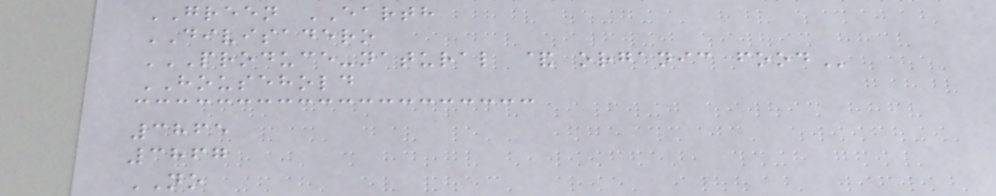GREEN EARTH
DIVISADERO
PRODUCE-NATURAL & ORGANIC FOOD
HOUSEHOLD
3865
3867
NO
